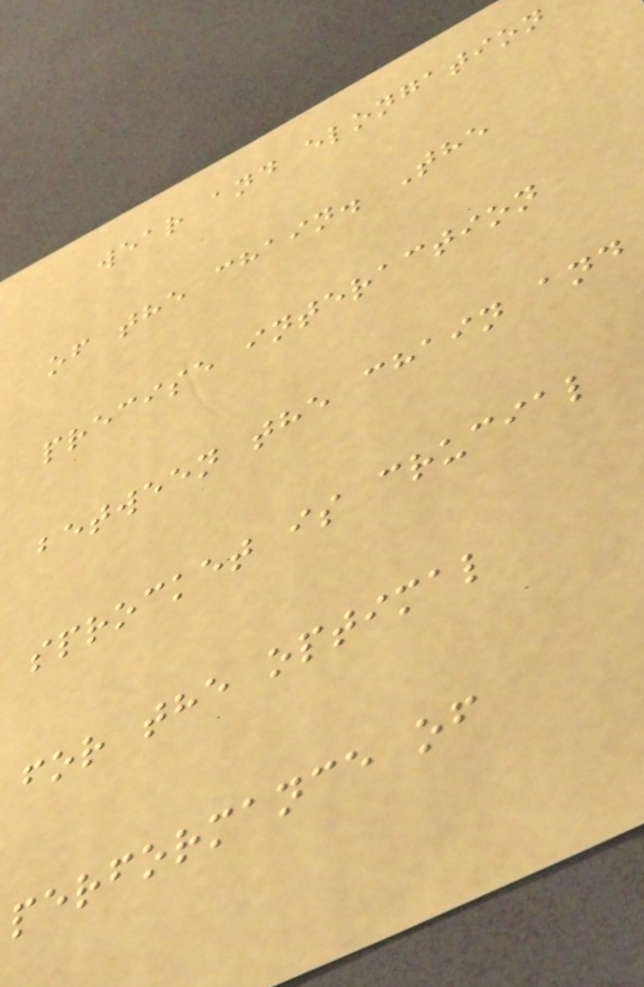wear and elongation
of the chain. The
precise interaction
between the chain and
sprocket is crucial
for the optimal
performance of
